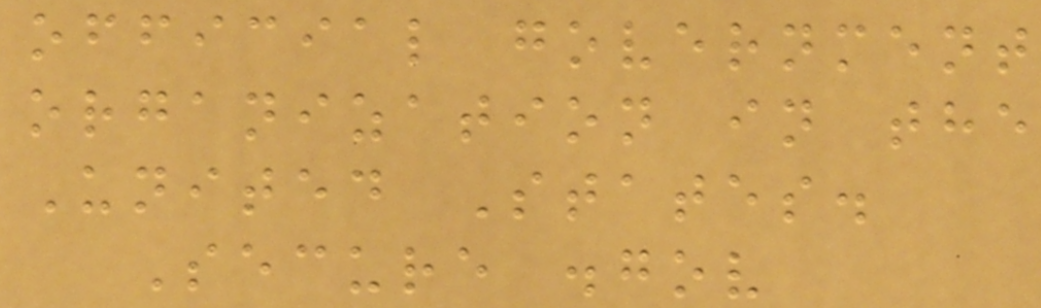official government
organization in the
United States.
Secure .gov
